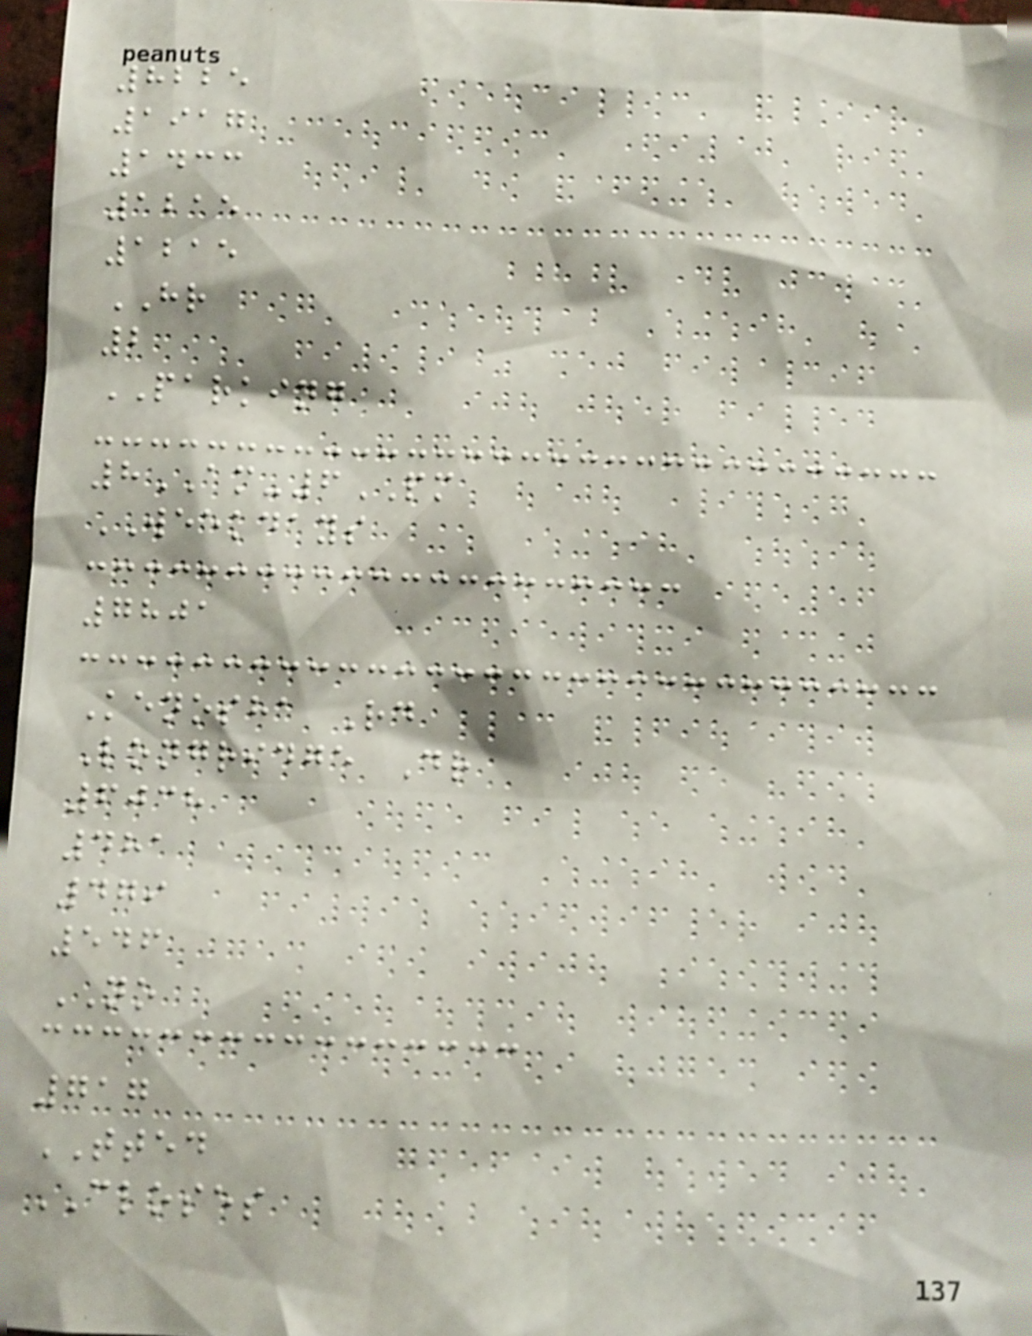8225
1917
1433
1215
1215
HR
2
PARKING
8AM-6PM
WEEKDAYS
7801
Kenosha Rd
Longridge Dr
6038
481
479
546
NO
717
TTED
CLOSES
